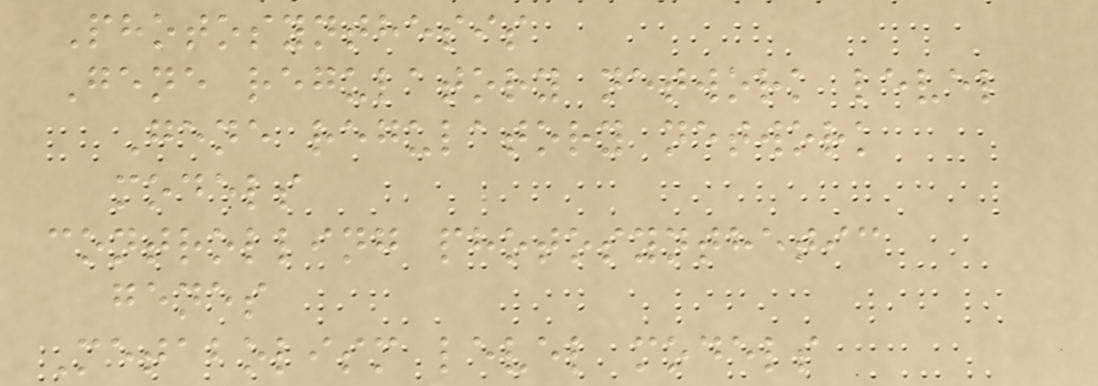Photosynthesis
Gene regulatory network level
Gene regulatory network
models
controlling photosynthetic
genes
Metabolism level models
